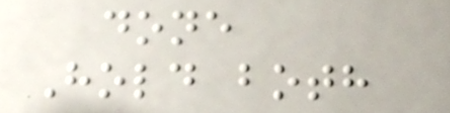done
Hold both
